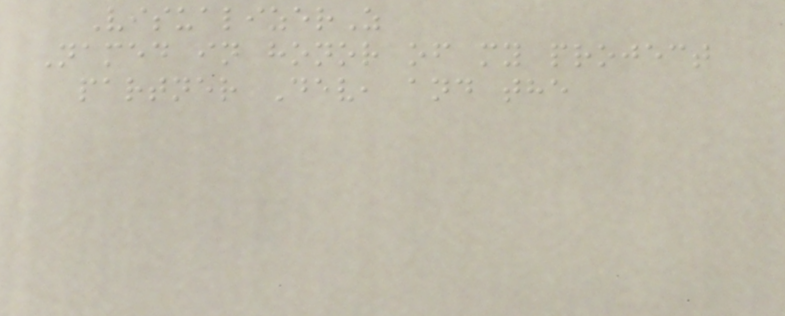VisualizerZ
Named in honor of my project
partner Dev, and the
